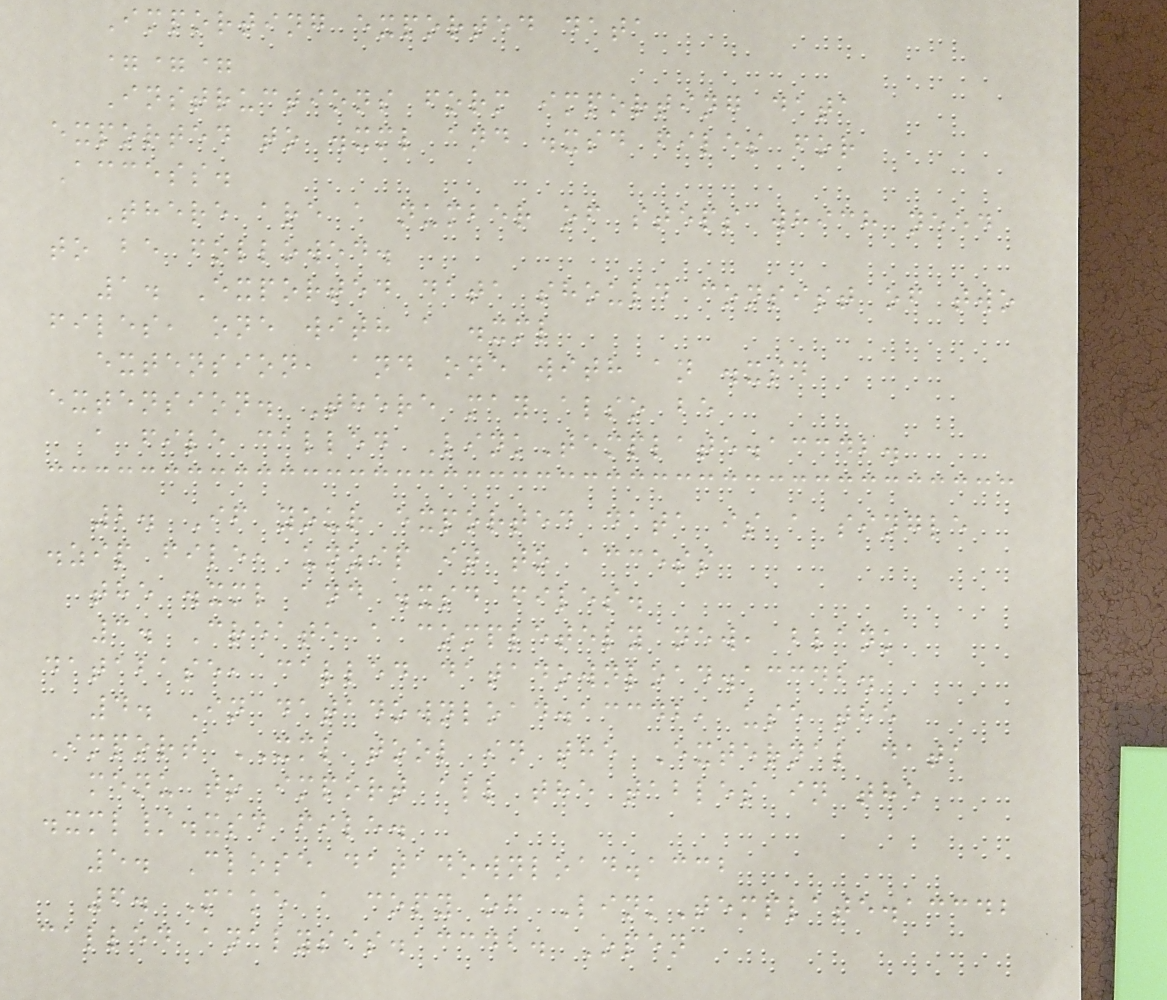Importing exported data
===
Instructions form importing data
exported to .xml and .xsd files for
Access.
There are a number of steps which need
to be followed.
1. Exported data should consist of two
files, one with a .xml
extension, and one with an .xsd
extension. There may also be
a file called LinkTemplate.accdb.
2. If your exported data is a single
.zip file, unzip it to access
the .xml and .xsd files.
3. Create a completely new, blank
database, called datadownload.accdb.
4. In datadownload.accdb, use the
Import XML tool in the External data
menu to import all the tables in the
.xml/.xsd file.
5. Close datadownload.accb
6. Make a copy of LinkTemplate.accdb
called analysis.accdb. Open
